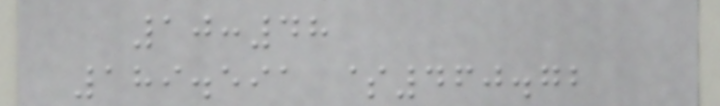10:48
189.591 $460.72
